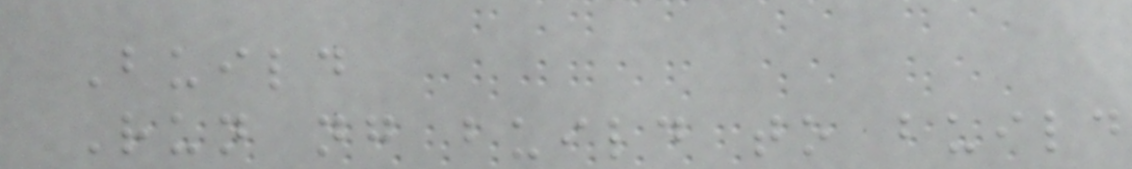Build
Run ng build to build
